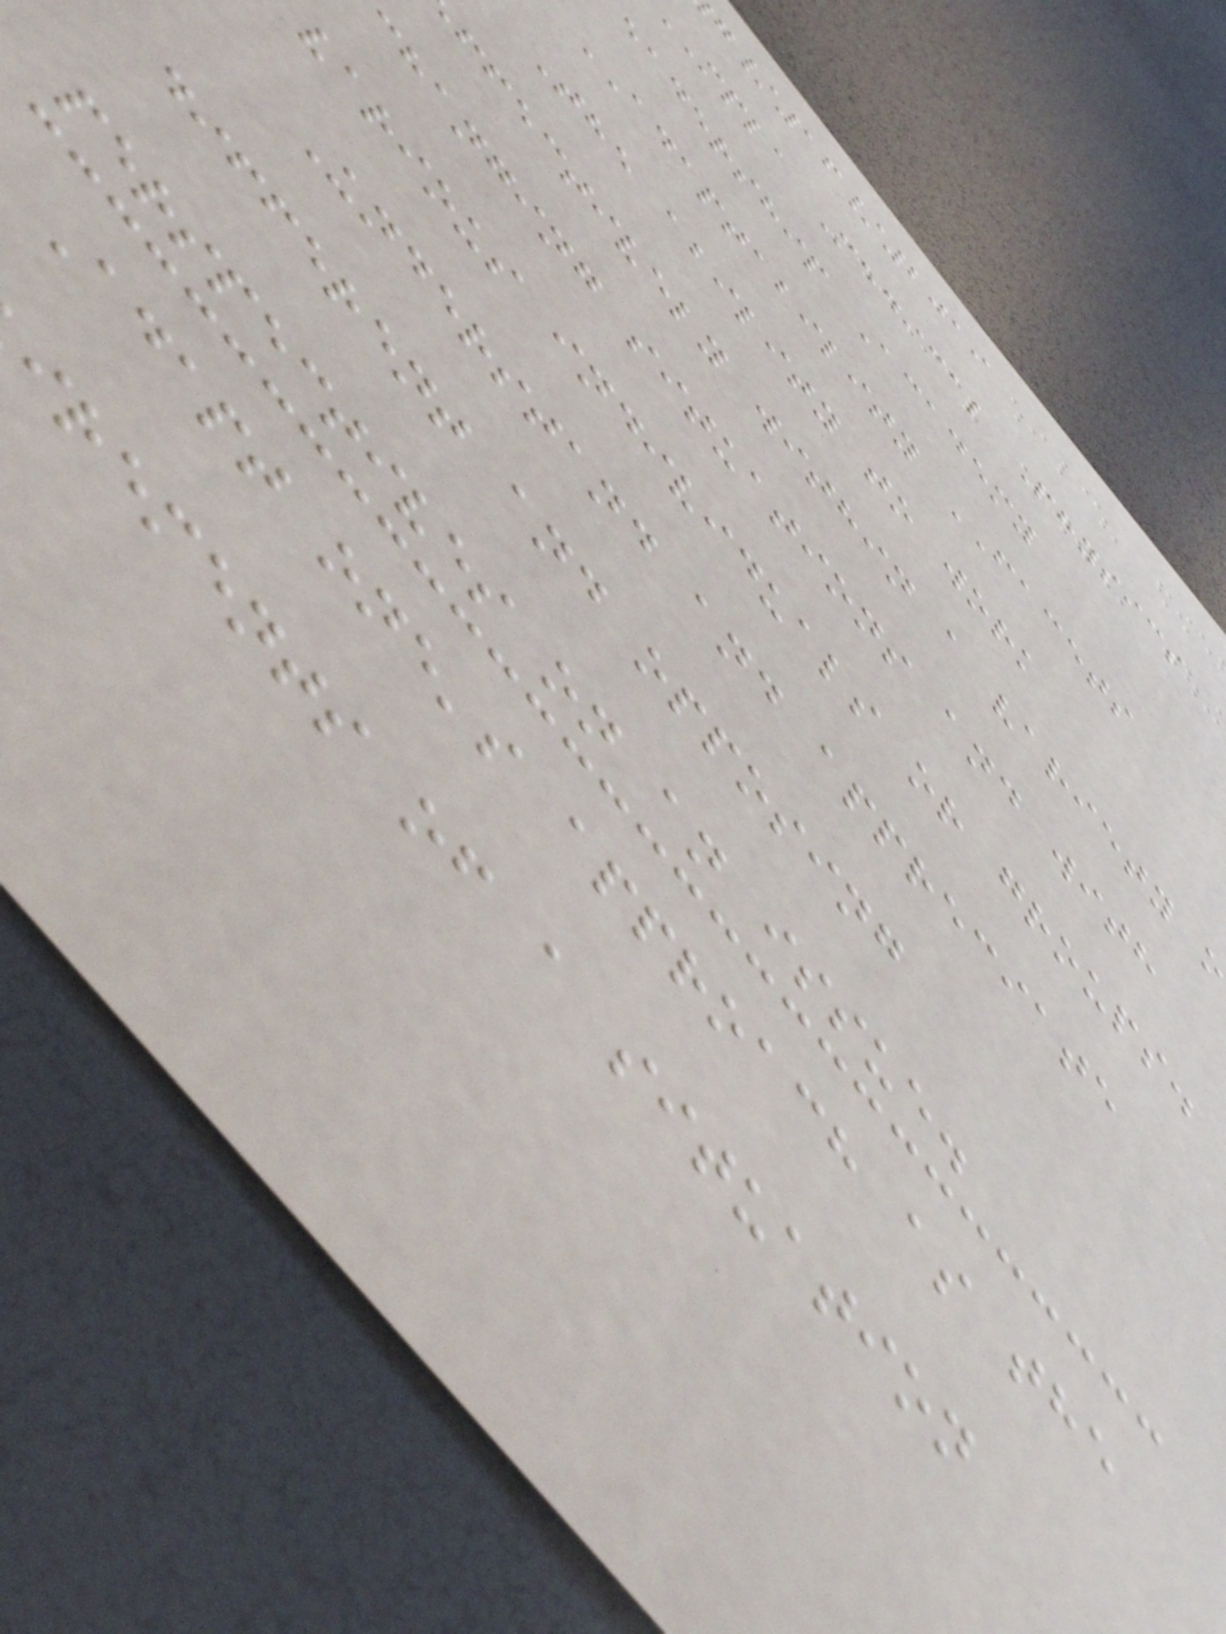/16/2019
MPLA Medical Physics
eadership Academy
ADAPTABILITY FACETS
The ability to work
ffectively within a variety
changing situations and with
various individuals or groups.
Understand and appreciate
different and opposing
perspectives on an issue.
Adapt one's approach as the
irements of a situation
